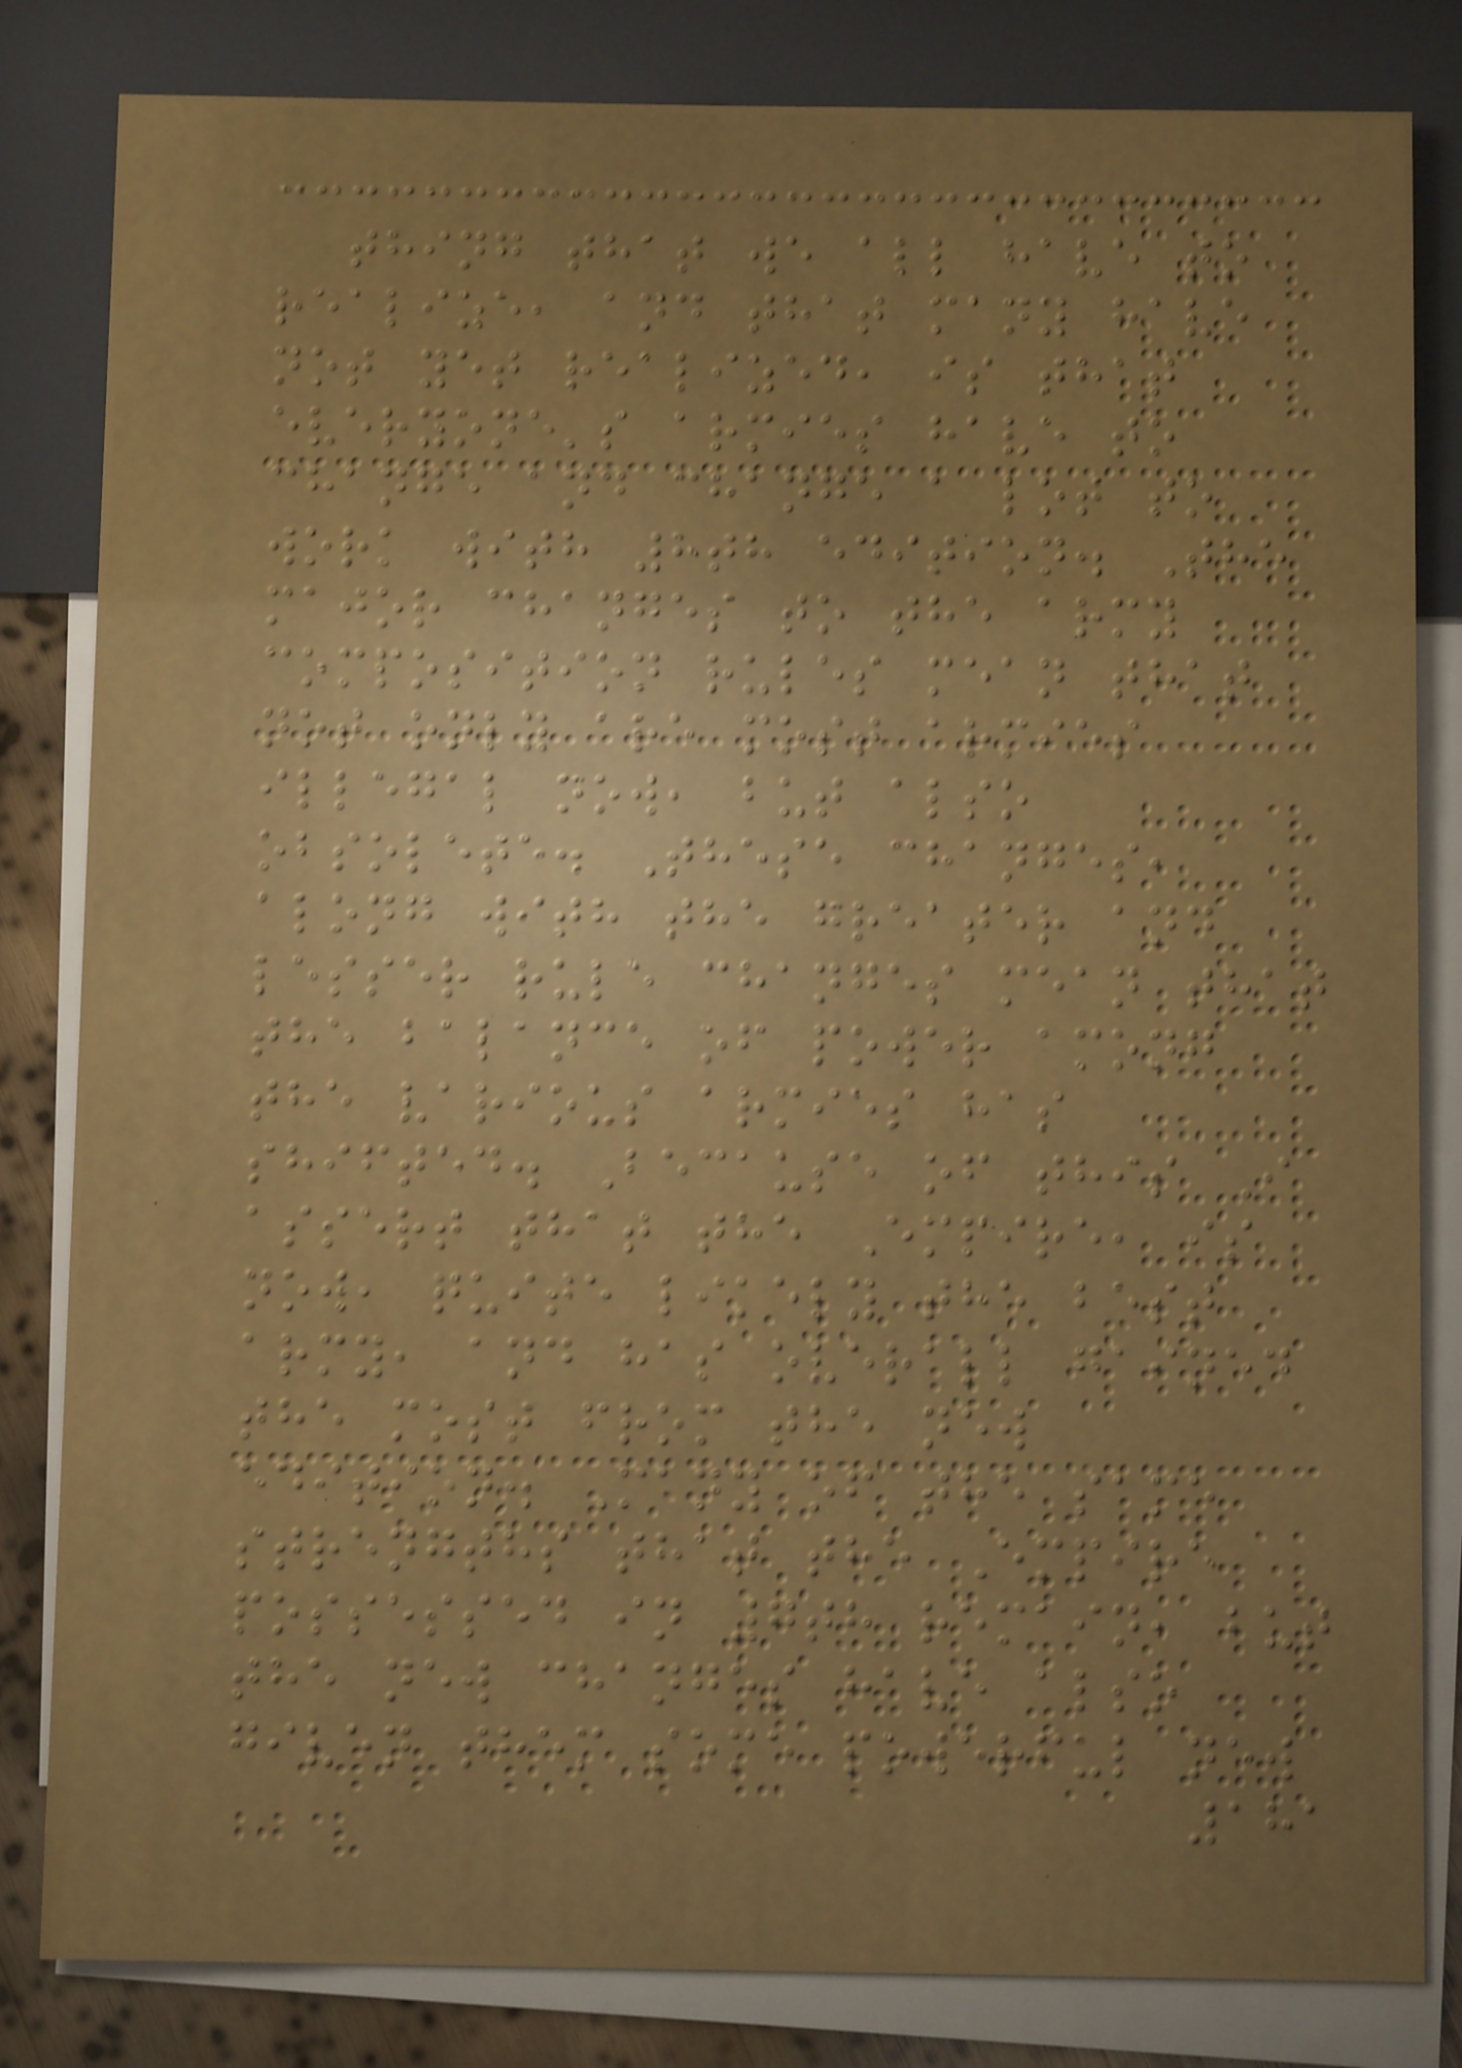thing that we all have to
realize, and that many have
not yet realized, is that
everyone's armies have to
change and change a lot to
work with 8th edition. The
major changes to the army
composition rules mean that
not only are most armies
illegal now, but also
obsolete. These changes,
along with the greater and
lesser rule changes mean that
the balance of power among
the various armies has
shifted. Because of this I
assert that the Empire, is
now, quite likely the best
army, and has overall gained
the most from the new
edition. Many of the same
strengths that the Empire
possessed in 7th remain, but
the new changes have also
given them some powerful new
181
